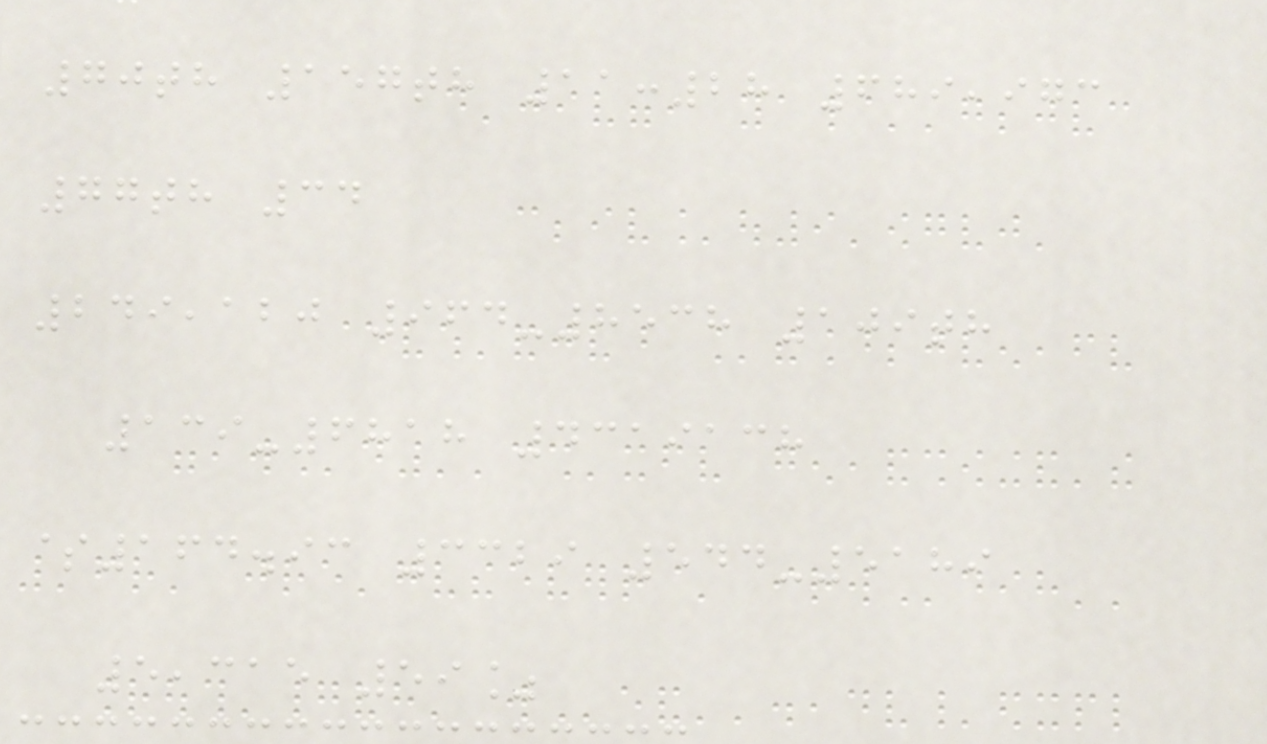70th 157th 11:28 689,973
77th 34
249,120 964-8538 109th
139-6818 4319138
$164.93 3329 544-5189
5,315 59%
